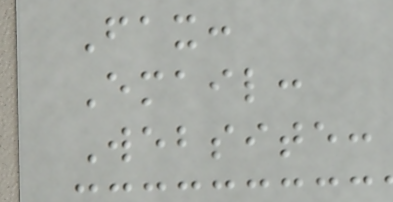Fax:
Email:
Website:
